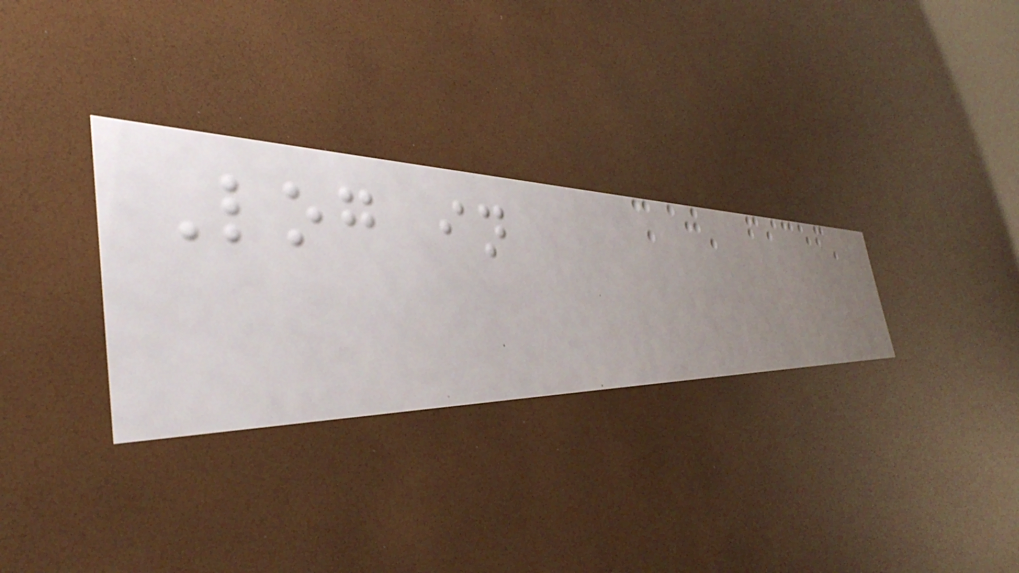Log in
